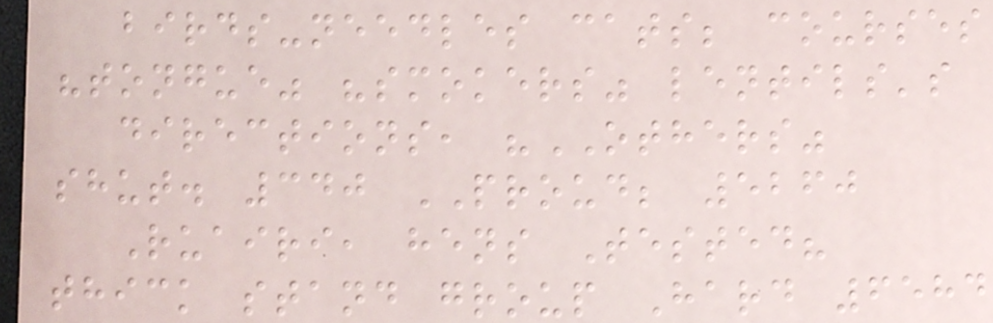birds-needles cats; courses
"tongue" "smokers" lentils's
directions, "OTHERS"
shut. 340 PROUD; 5260
Ruairi, hens Tested?
thick stand group Hard 6584
